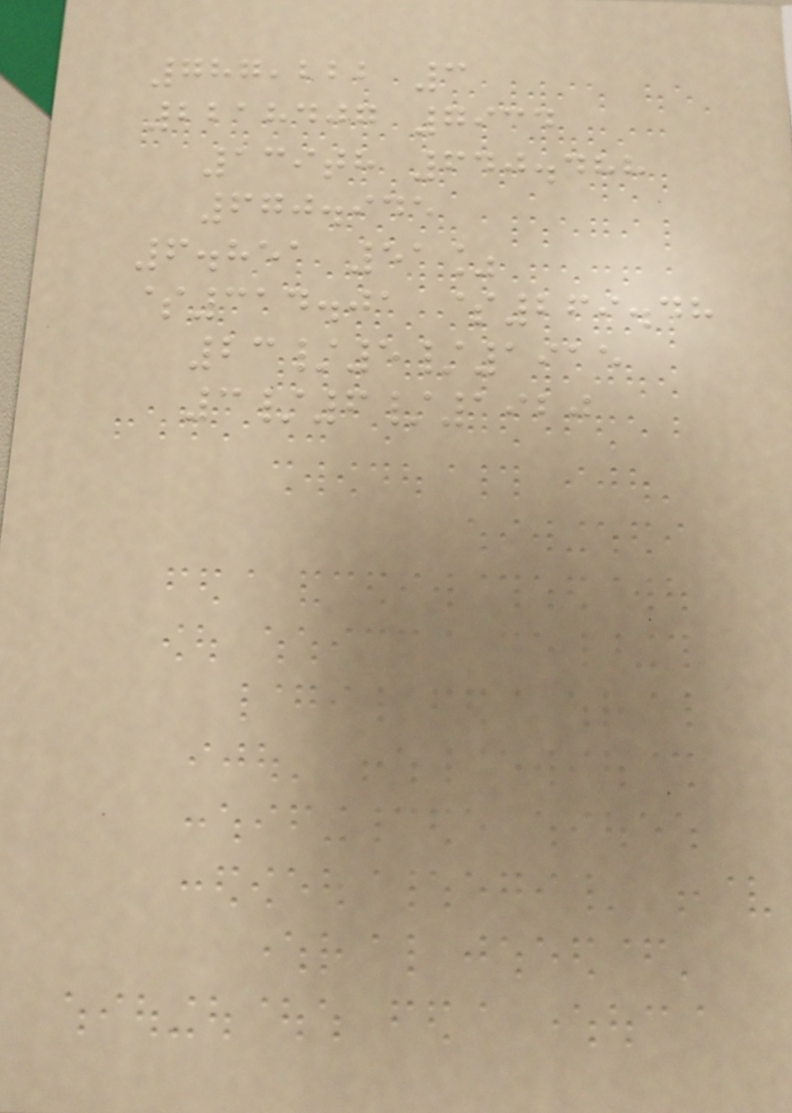787,222 3
2218407 7934
139th 640.488
670.945
6.851 51%
$314.01 $269.48
23/5/1915
3/6/1920
